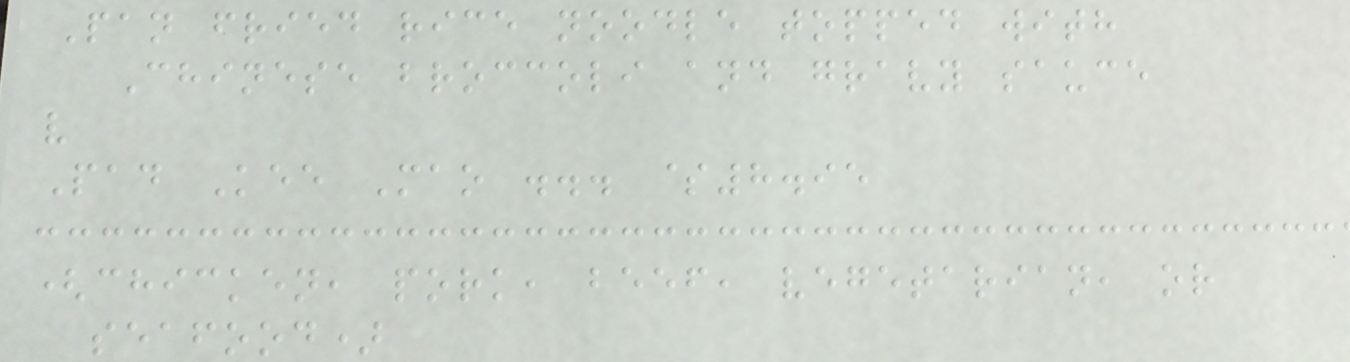Pan fried rice noodle topped with
Chinese broccoli and gravy sauce
v
Pad Kee Mao ... $8.95
(chicken, pork, beef, vegetarian, or
seafood)
